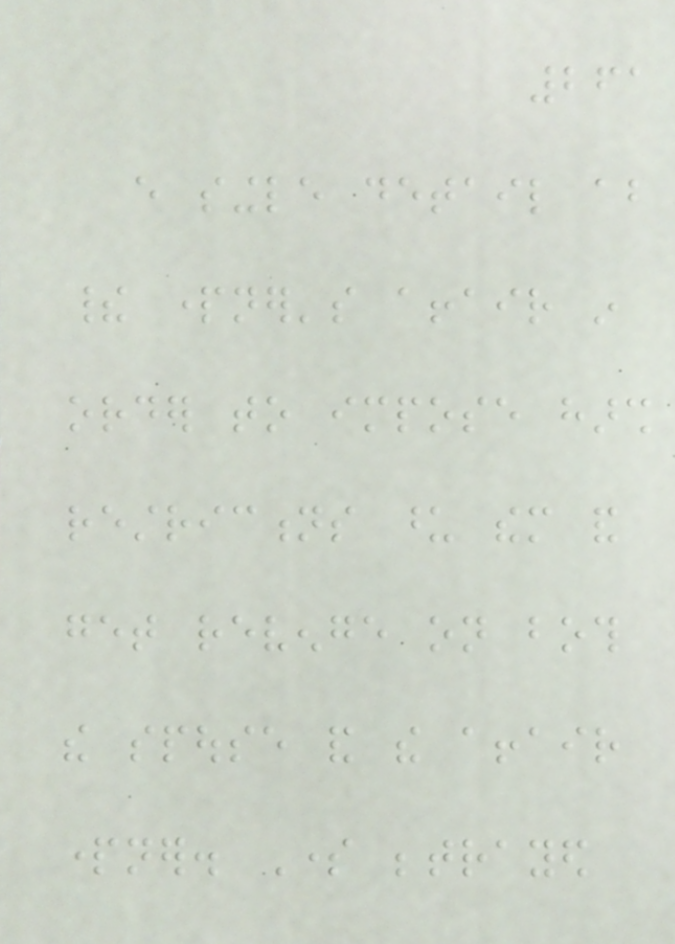261
every single detail about
their partner's affair in
order to impose harsh
restrictions upon them and
get revenge on both
the spouse and the affair
partner. Some betrayed
